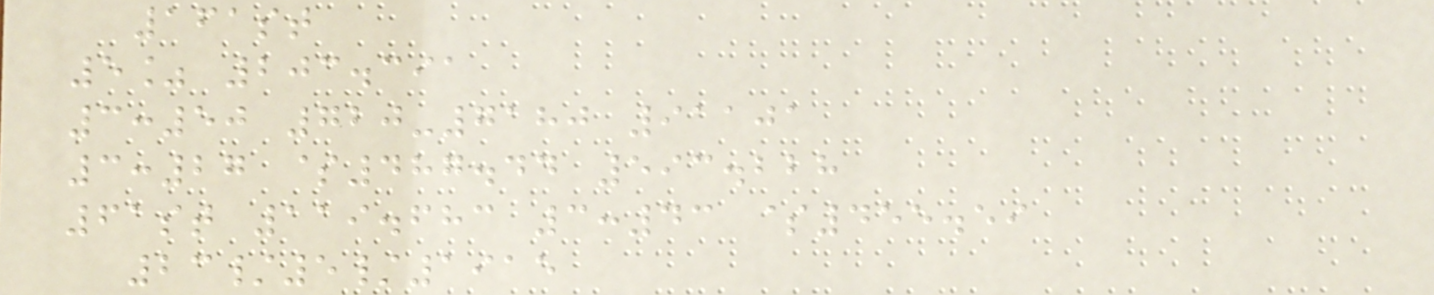161st
5% 203.391
3:50 720-7180 91101
3:27 $487.44 593.228
61st 119.683 3:43 $455.59
23/5/1915
